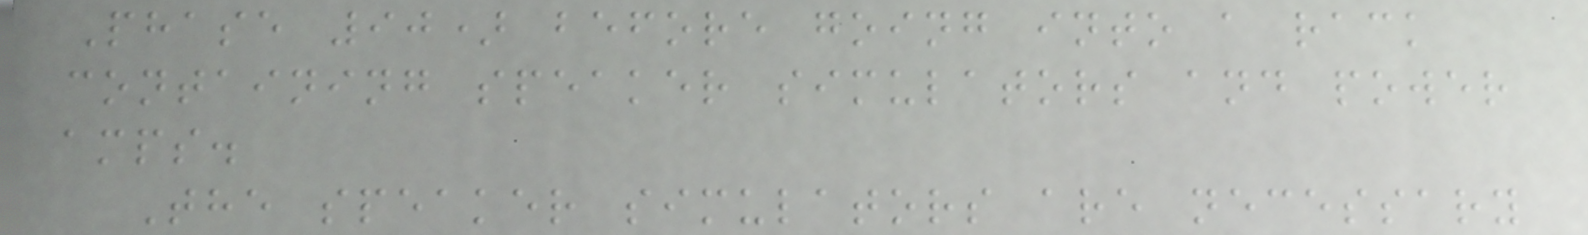Phase 90) before going into a rack
containing speaker simulators and power
amps.
The speaker simulators are necessary
